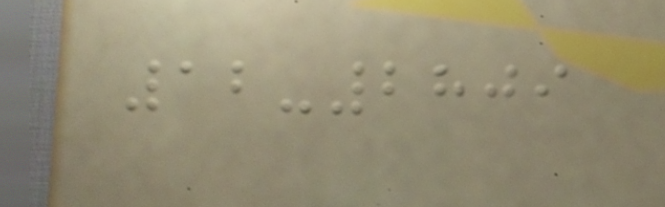12-2809
